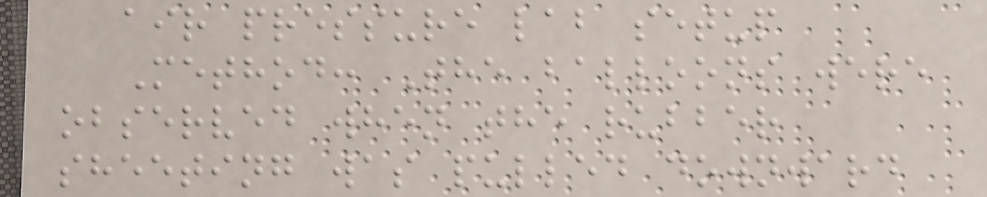air pressure lab setup
Method: The balloons were
observed when the rubber
sheeting was pulled downward
